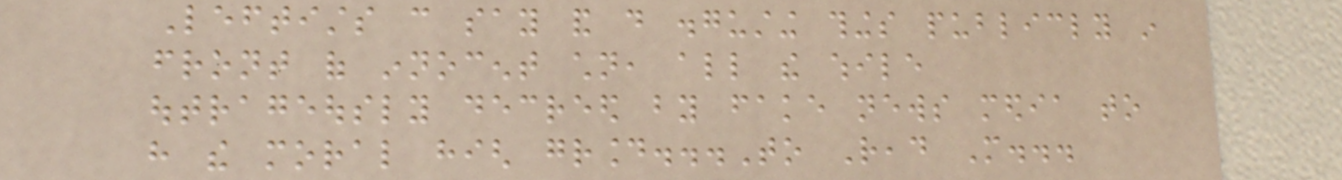Leftists can say and do disgusting things publicly in
front of innocent children, all the while
outrageously decreed by fake news media to
have the moral high ground...To Read More...
